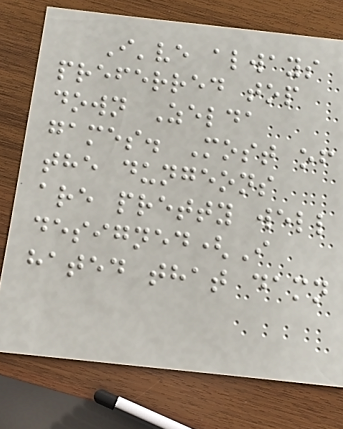I've always
preferred top
down Zelda
games. Most of
the dungeons
are pretty well
designed(I
hated that damn
